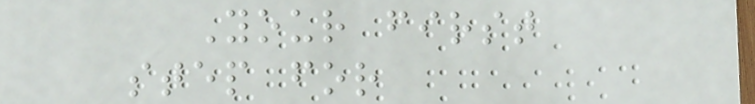Your first
step for
